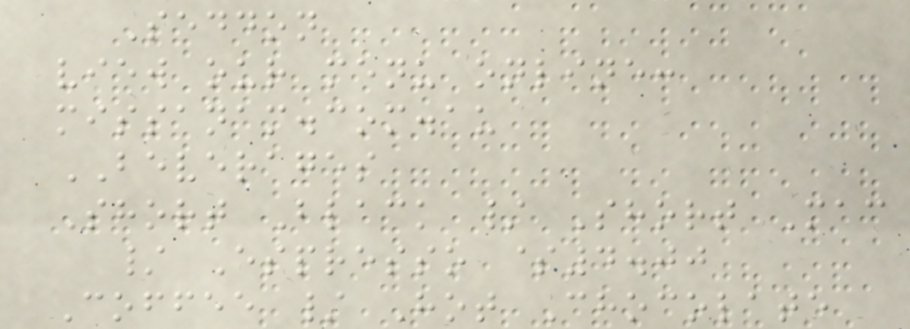Seddon
view our menu online:
missanam.com.au
BEVERAGES
Short Black / Short Mac
/ Espresso $4.00
Coffee / Hot Chocolate
